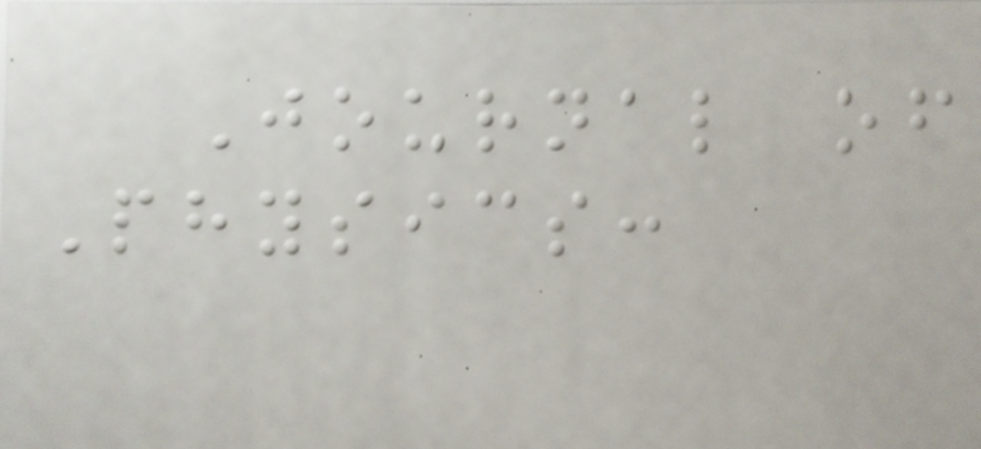Journal of
Physics:
